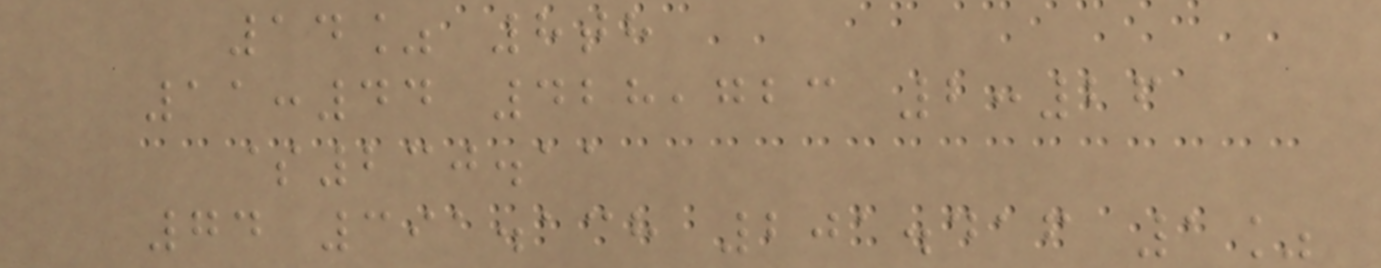14% 8th
11:44 428,723 2:26
$230.11
74 391.138 201.416 1%
